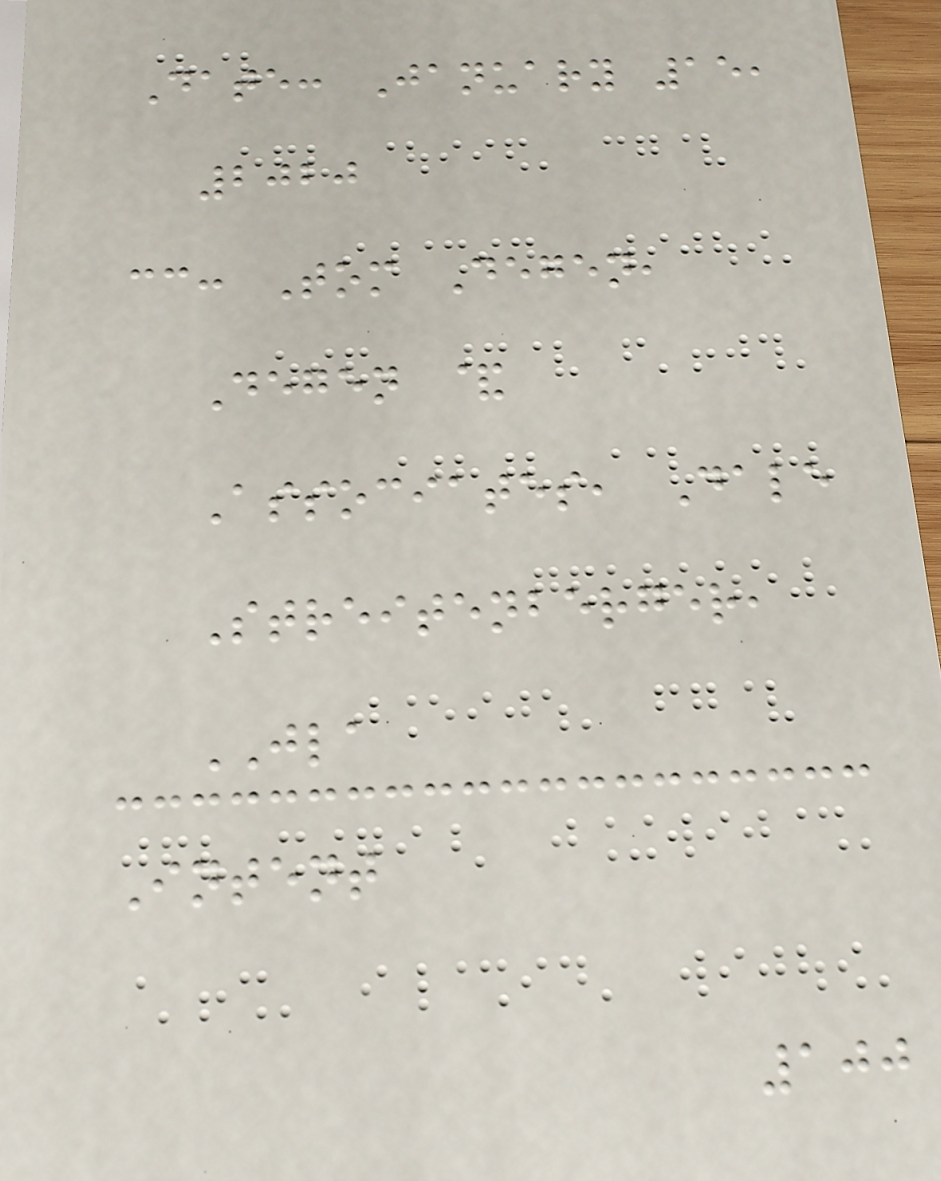Date: January 15,
2020
cc: Tom Degen,
Degen &
Associates, Dale
Streitenberger,
JLA
Intent
100
